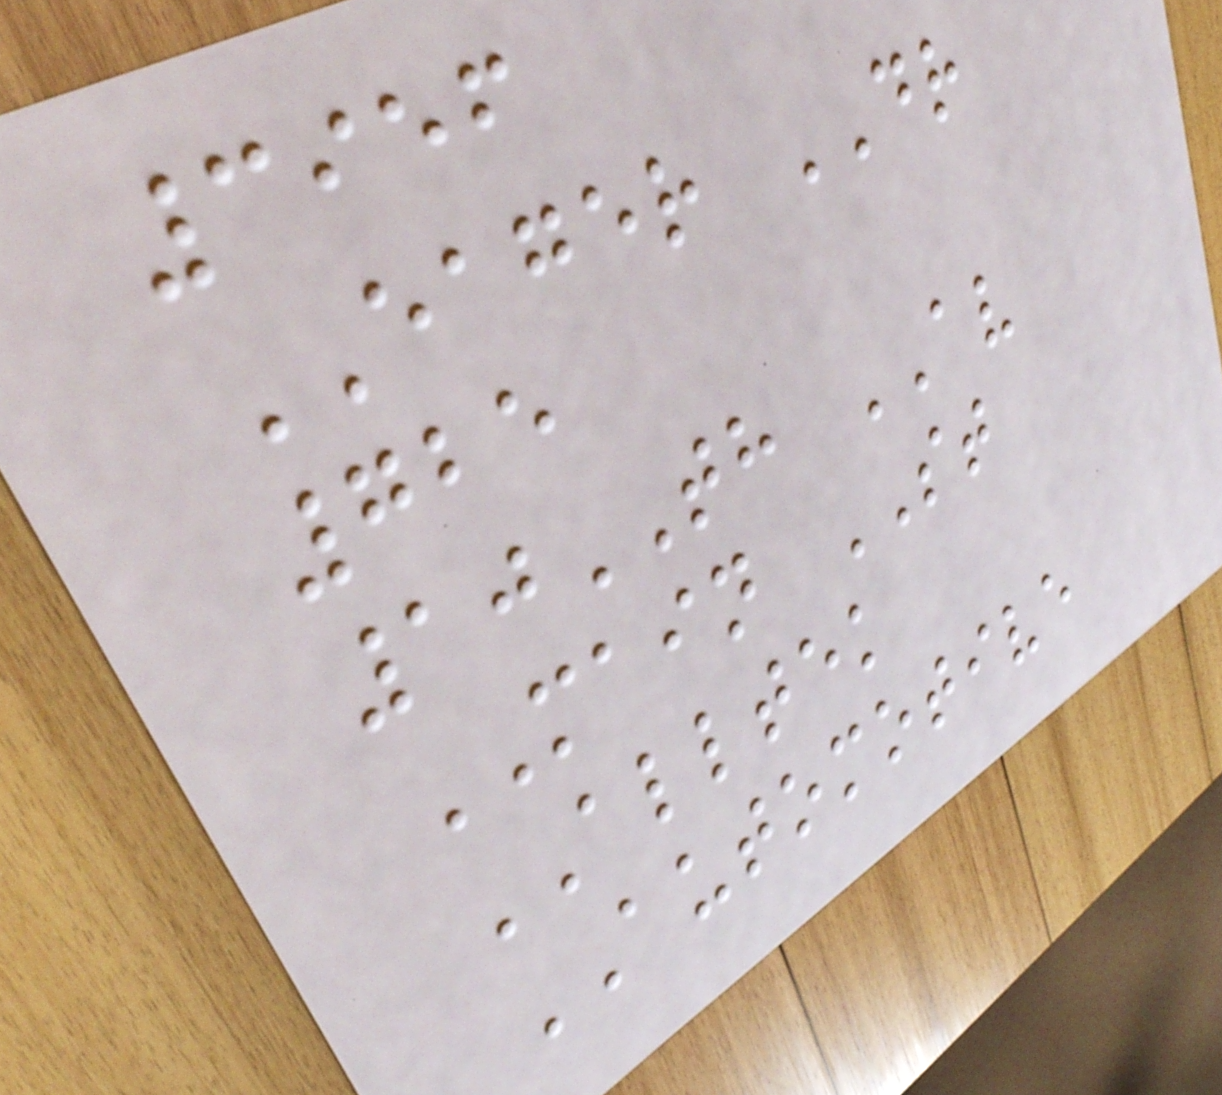3956
EAGER DR
725
10TH AV
MAIN ST
ALLTEK
AUTOMOTIVE
